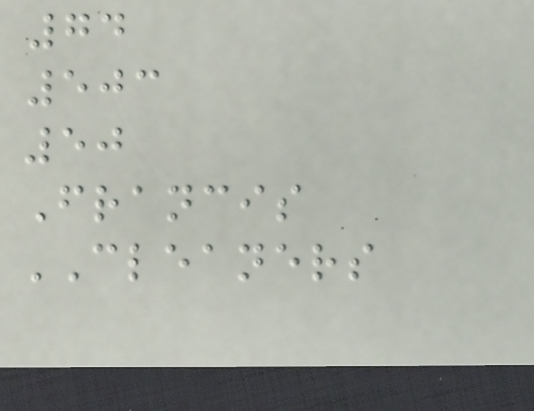74
503
50
Francis
CLEANERS
